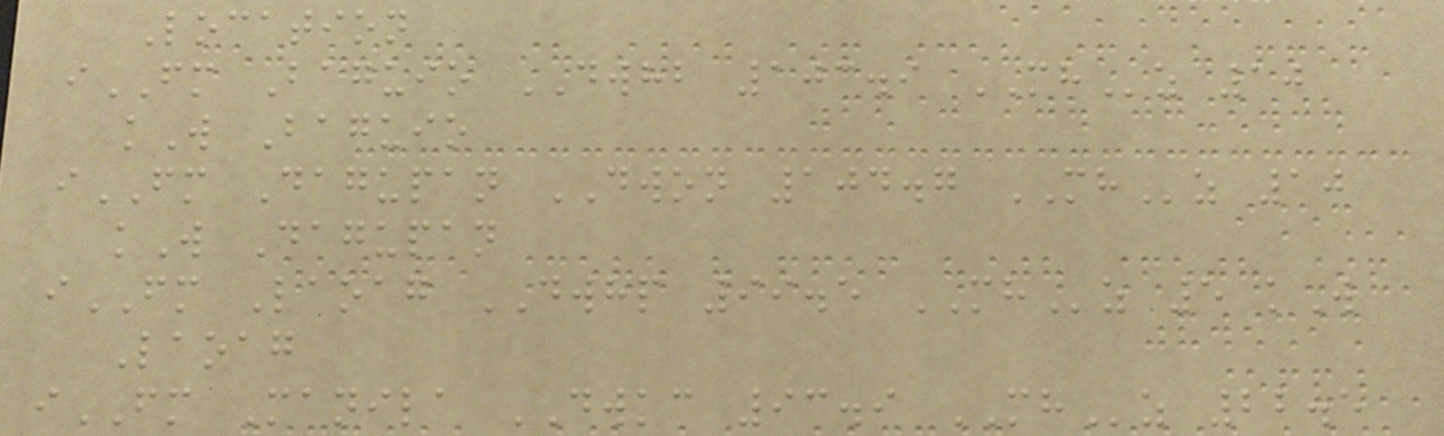Location
iFM Baguio DWHB 103.9 MHz 10
kW Baguio
iFM Dagupan DWON 104.7 MHz 10
kW Dagupan
iFM Laoag DWHP 99.5 MHz 5 kW
Laoag
iFM Manila DWKC 93.9 MHz 22.5
